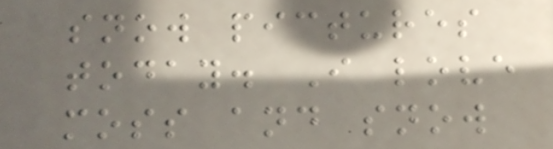snow pictures
today. I love
moss and snow
